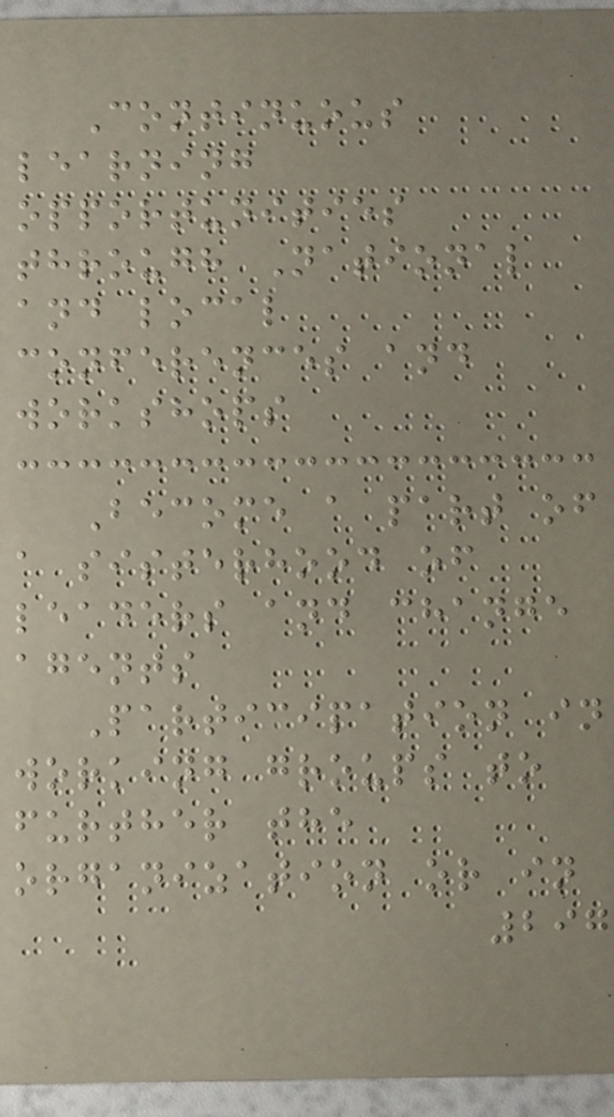Continuous
learning
opportunities
through National
and local
conferences and
workshops
Become a part of
a sisterhood of
leaders and change
agents
Participation in
working groups to
further the
organization or in
297
